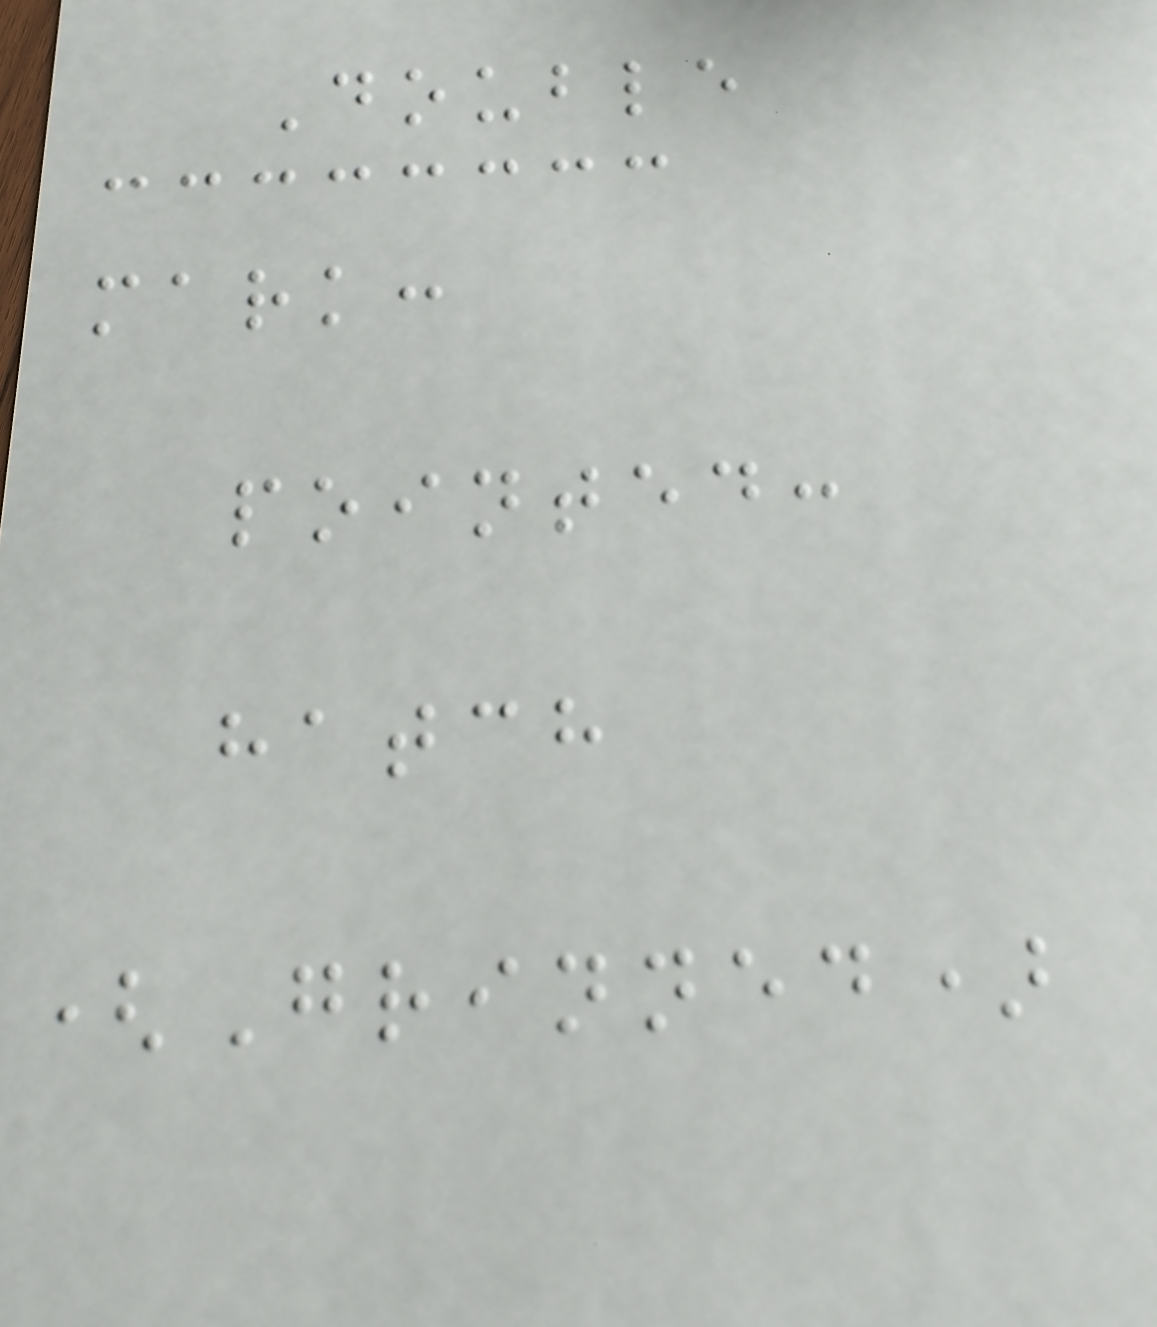Double
mark:
pointed:
hatch
(Grinned)
